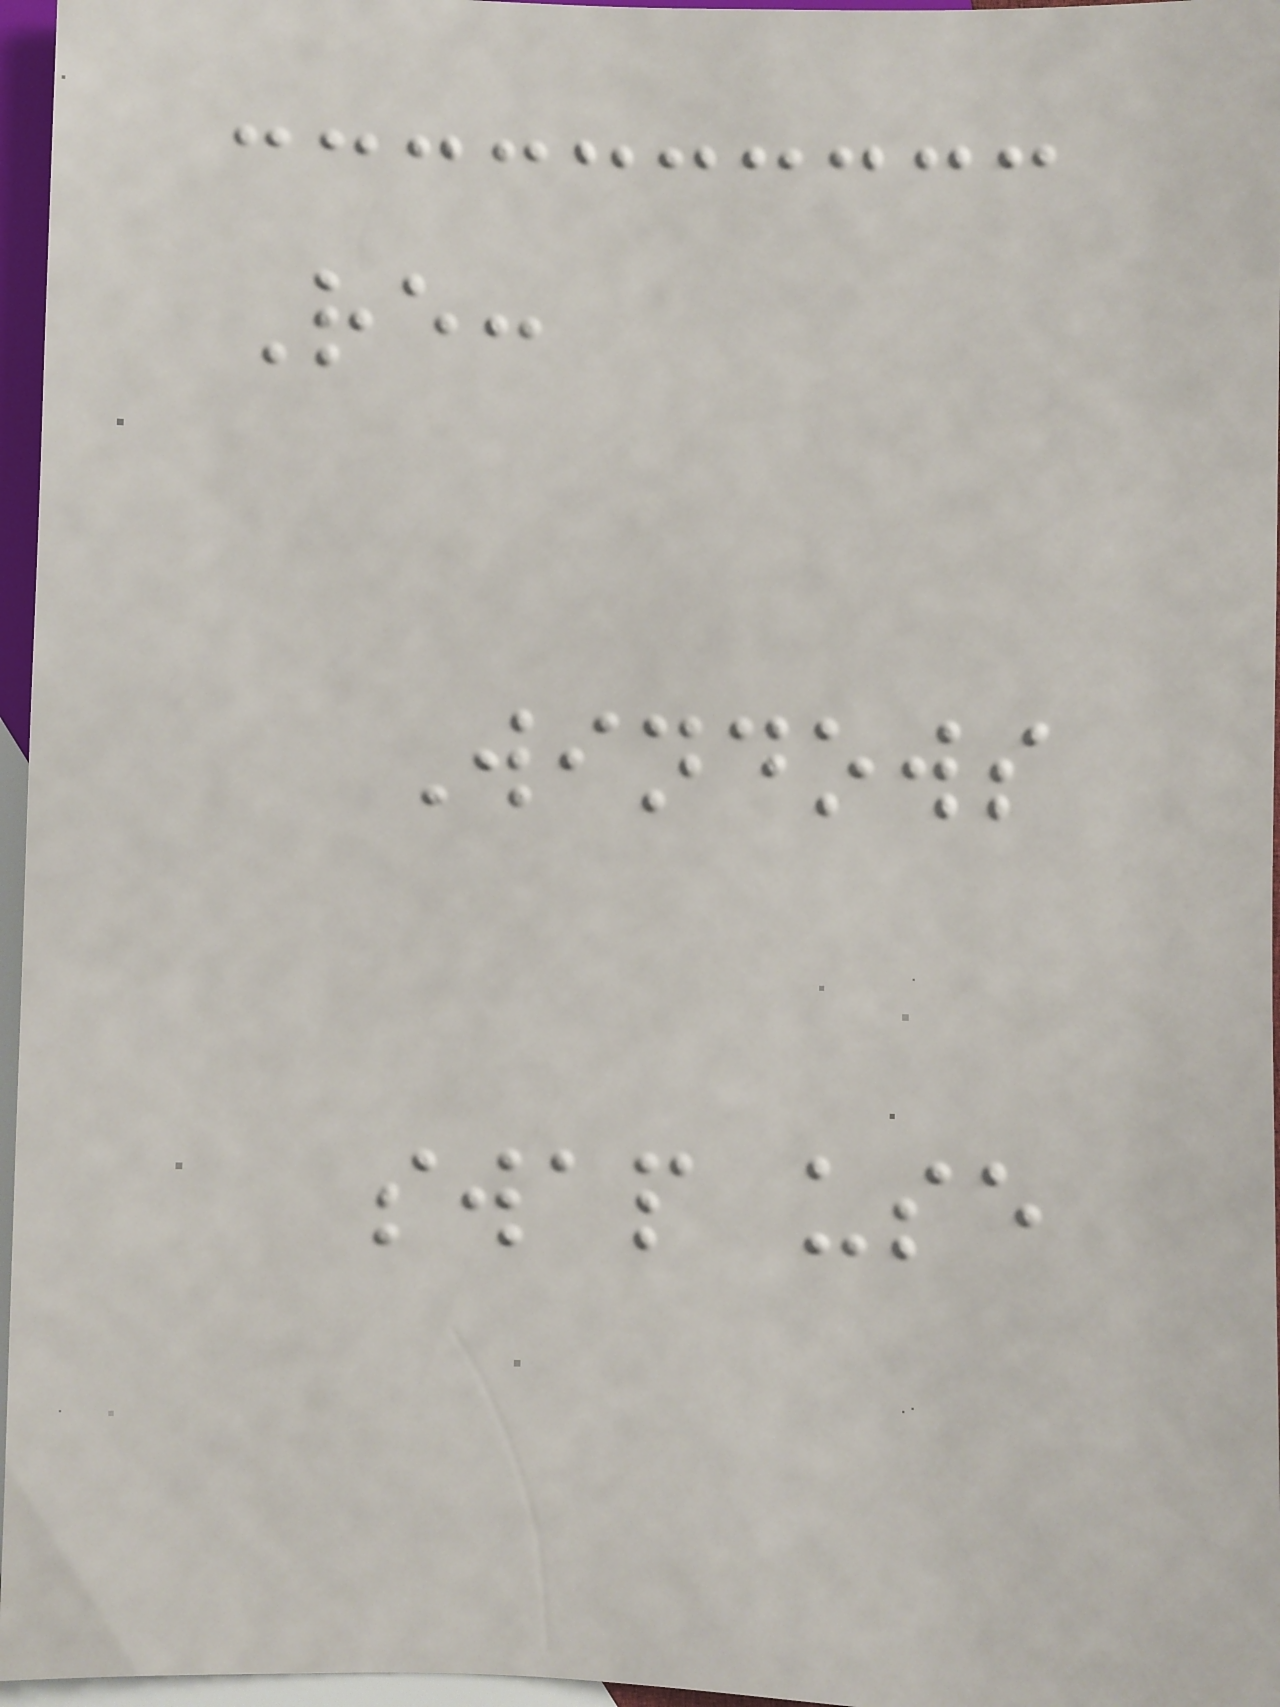Re:
Windows
swap use
